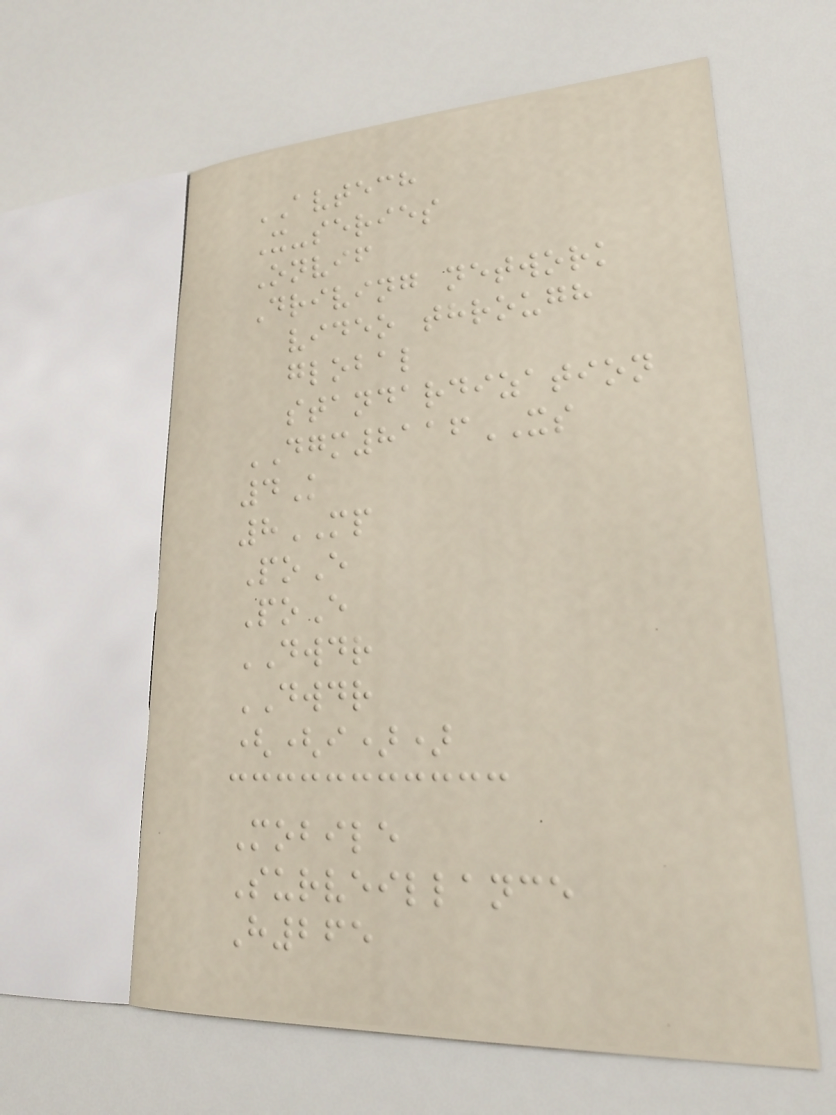AVTECH
X-series
Onvif
Driving network
video through
global
standardization
DGM8116XS
4K
8MP
PoE
PoE
DWDR
DWDR
((i))
Mobile
Surveillance
H265
